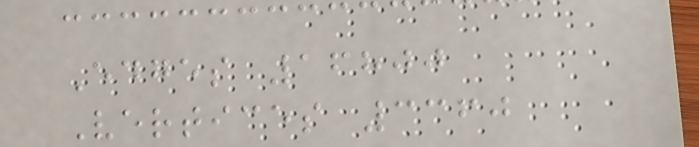Edges 16800
Vertices 3360
